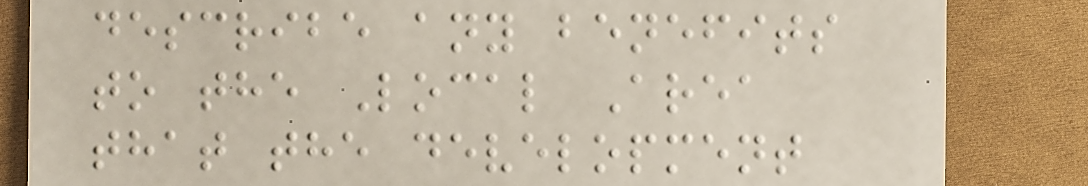describe any benefits
to the Local Area
that the development
